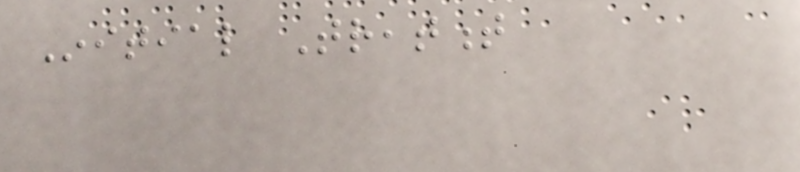Initial Treatment
